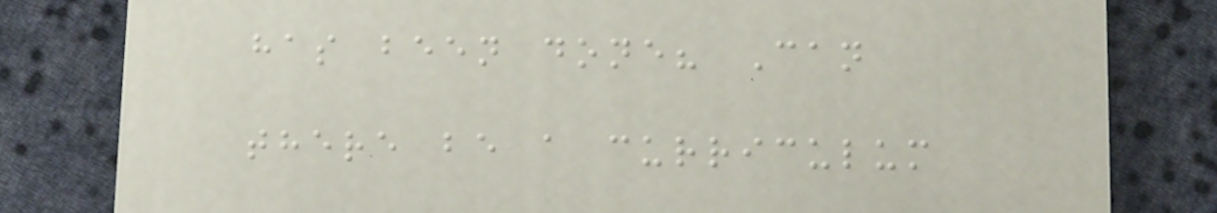has been done? Can
there be a curriculum
